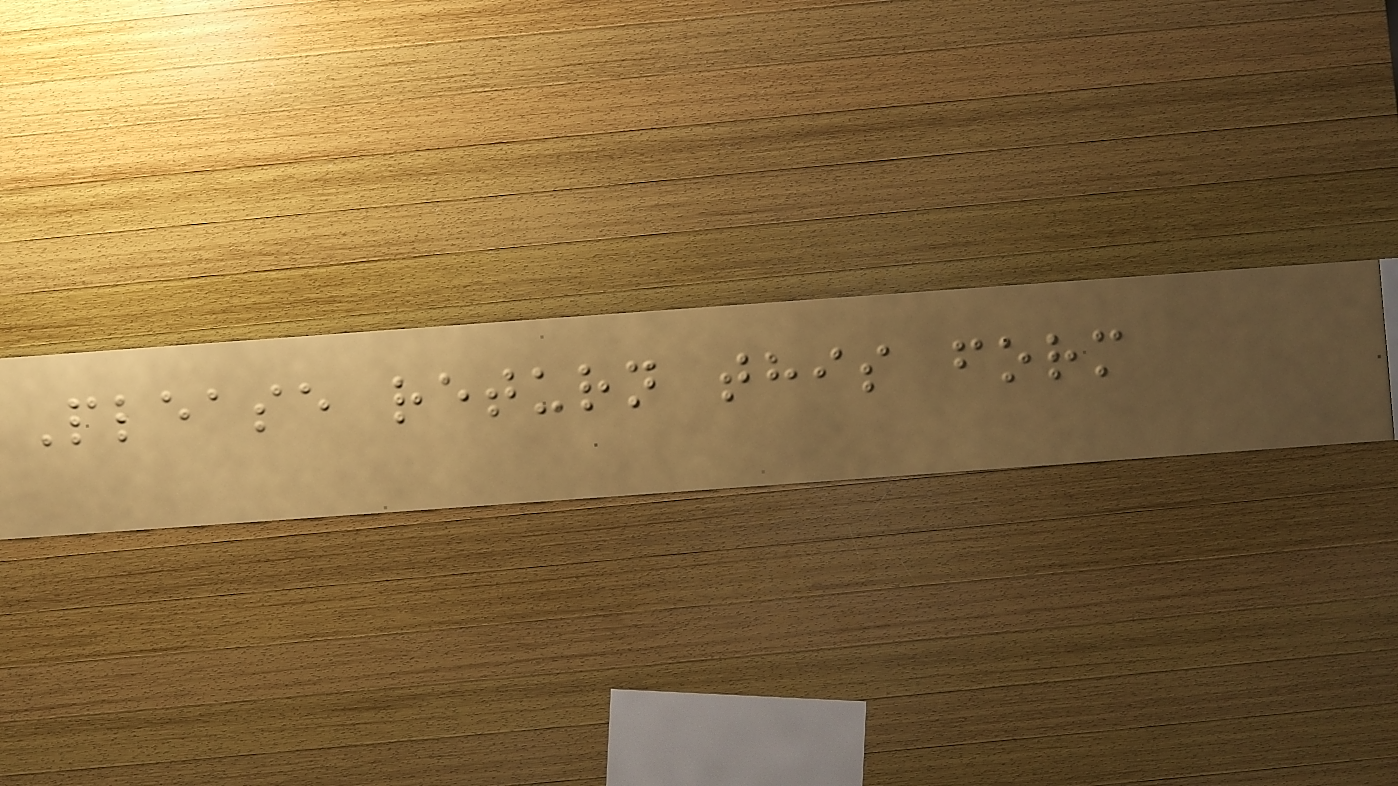Please return this form
